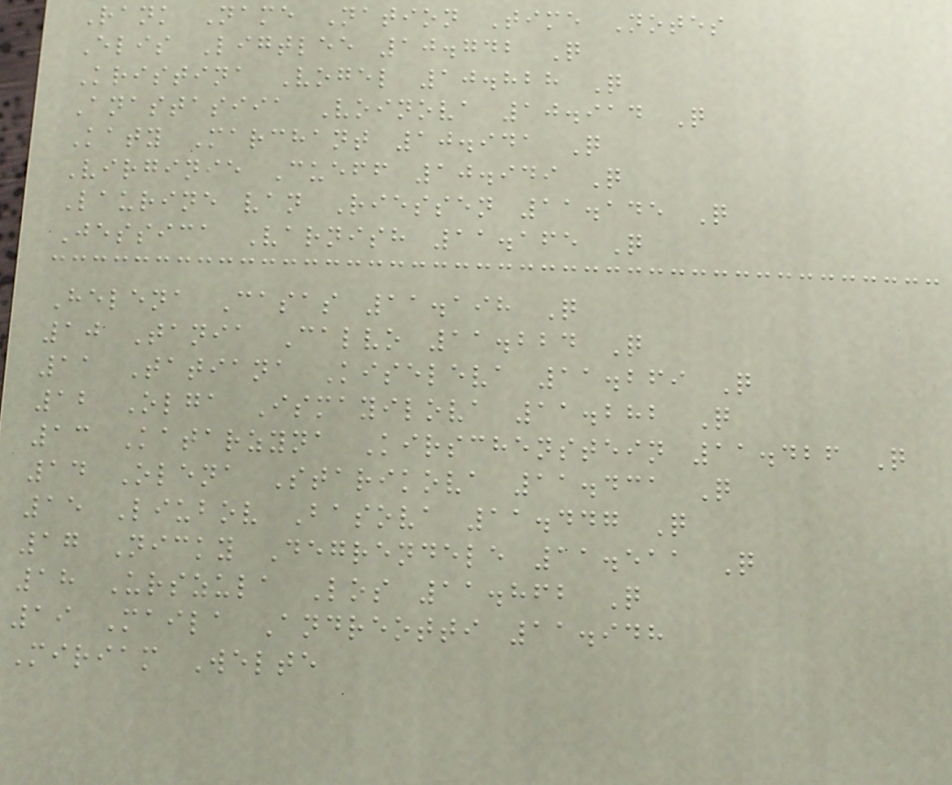Rank Name Nation Time Notes
Elis Ligtlee 10.742 Q
Kristina Vogel 10.828 Q
Anastasiia Voinova 10.914 Q
Katy Marchant 10.941 Q
Virginie Cueff 10.949 Q
Laurine van Riessen 11.145 Q
Jessica Varnish 11.165 Q
Helena Casas 11.198 Q
10 Tania Calvo 11.224 Q
11 Tatiana Kiseleva 11.269 Q
12 Olga Ismayilova 11.282 Q
13 Katarzyna Kirschenstein 11.426 Q
14 Olena Starikova 11.431 Q
15 Liubov Basova 11.447 Q
17 Nicky Degrendele 11.511 Q
18 Urszula Los 11.862 Q
19 Maila Andreotti 11.948
Miriam Welte
